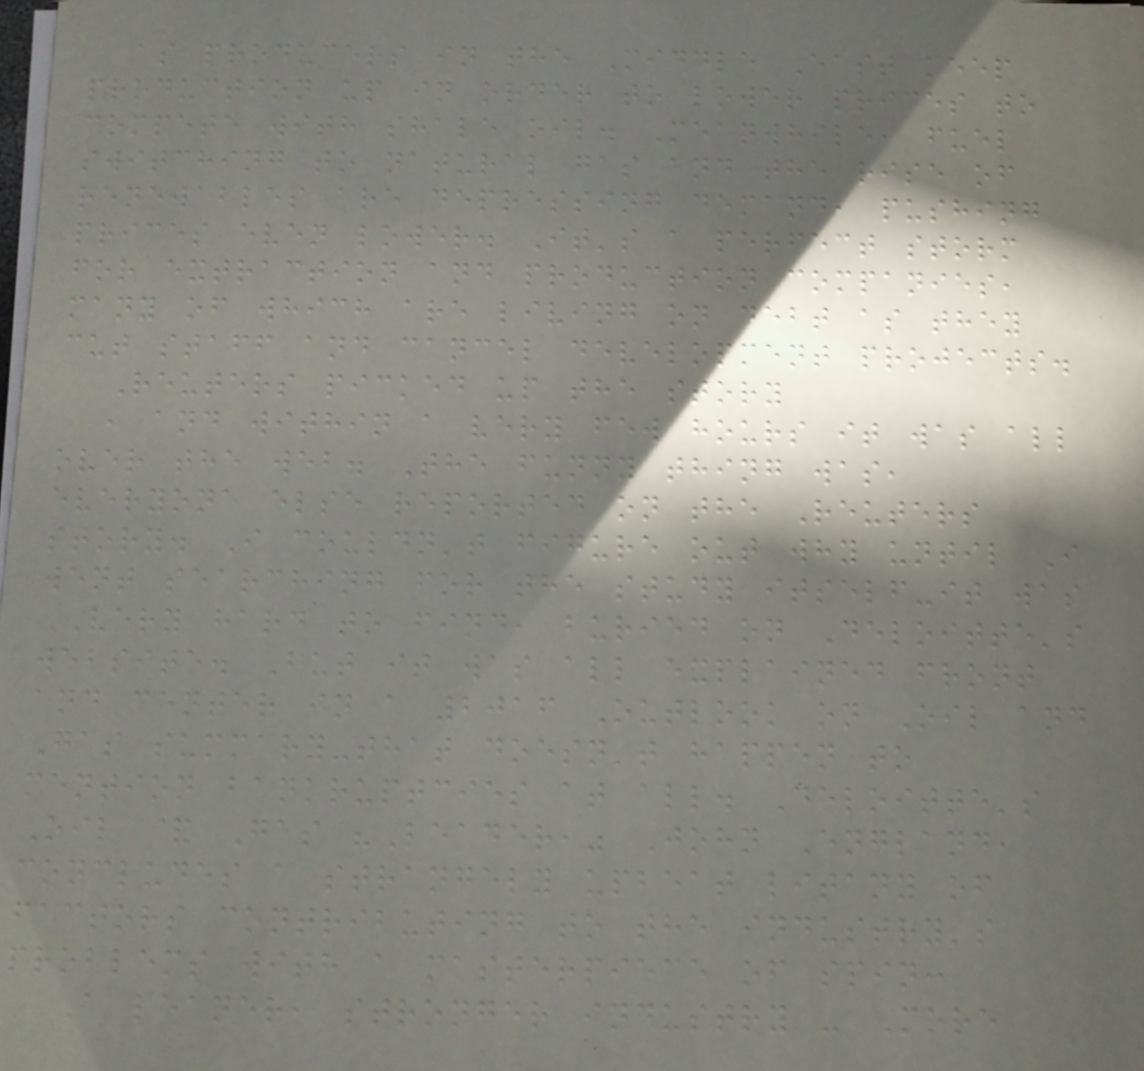as producers in the Middle East keep
production up in order to lower prices to
compete with shale oil. Meanwhile, fuel
switching to natural gas and the rise of
renewables are depressing demand, pushing
prices even lower. It's a perfect storm
for extraction and production companies,
many of which are living on debt as they
cut staff and cancel development projects.
Reuters picked up the story
, and within a very few hours it was all
over the web. The funny thing was,
everyone else reported on the Reuters
story. I couldn't figure out why until I
went searching for the study itself-it was
VERY hard to find, buried on Deloitte's
website. But it was all explained front
and center in a 2016 Outlook on Oil and
Gas summary-that doesn't happen to
mention bankruptcies at all. Deloitte's
Oil & Gas "Leader," John England,
concludes a strangely upbeat litany of
factors contributing to the industry's
problems with a masterpiece of spin:
A leaner, stronger industry - More
